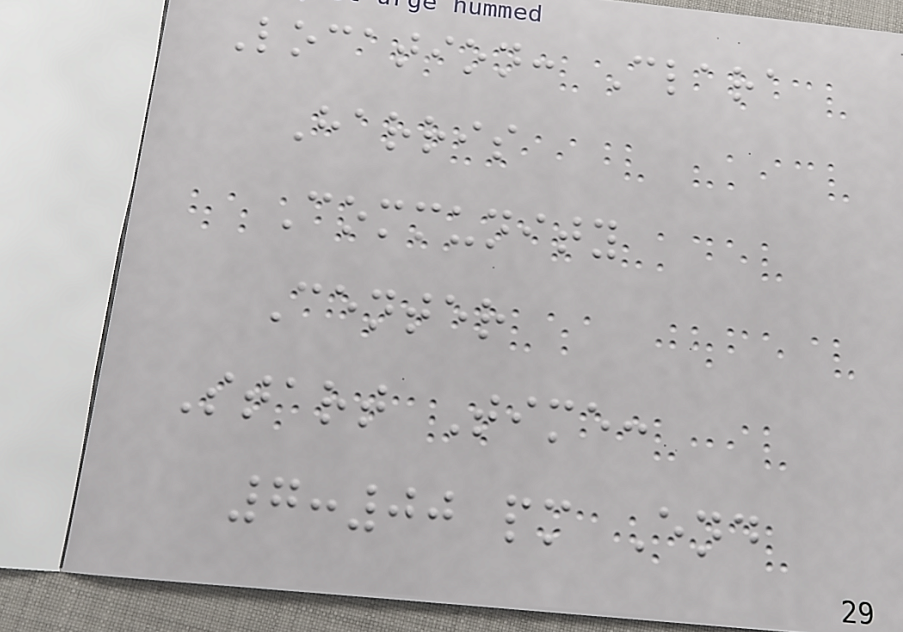Location: Clara
Harris
Community
Center
Start Time:
7:00 pm End
